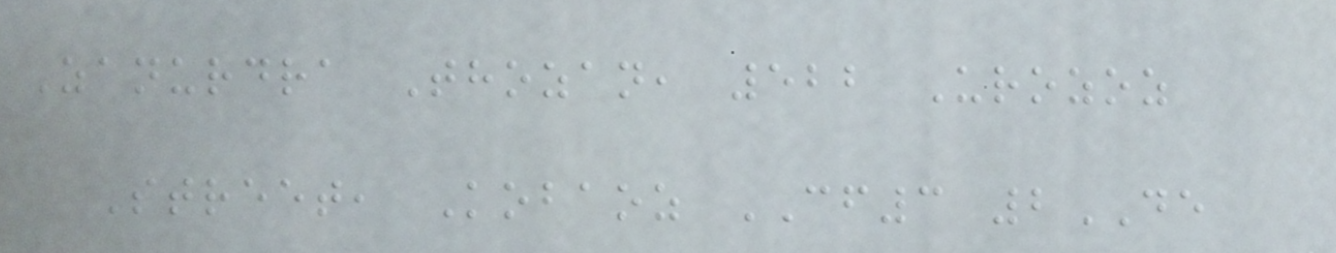Zanurdra Thozan, 522 Urozoz
Street, Kobaoz CF3 2DE
